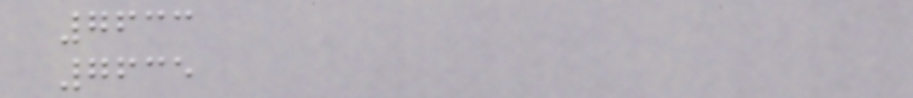7633
7635
